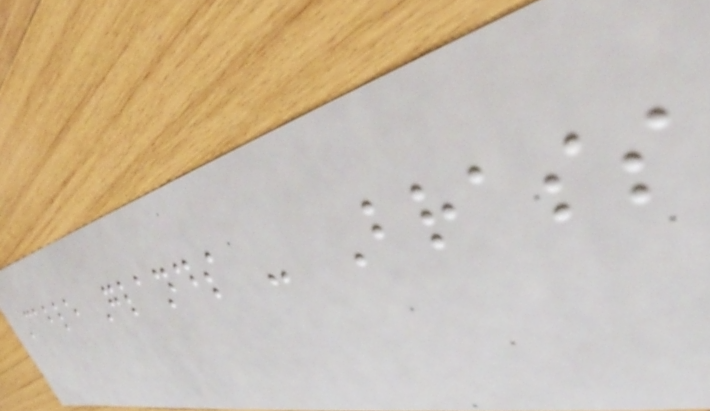Cable Glands - Brass
